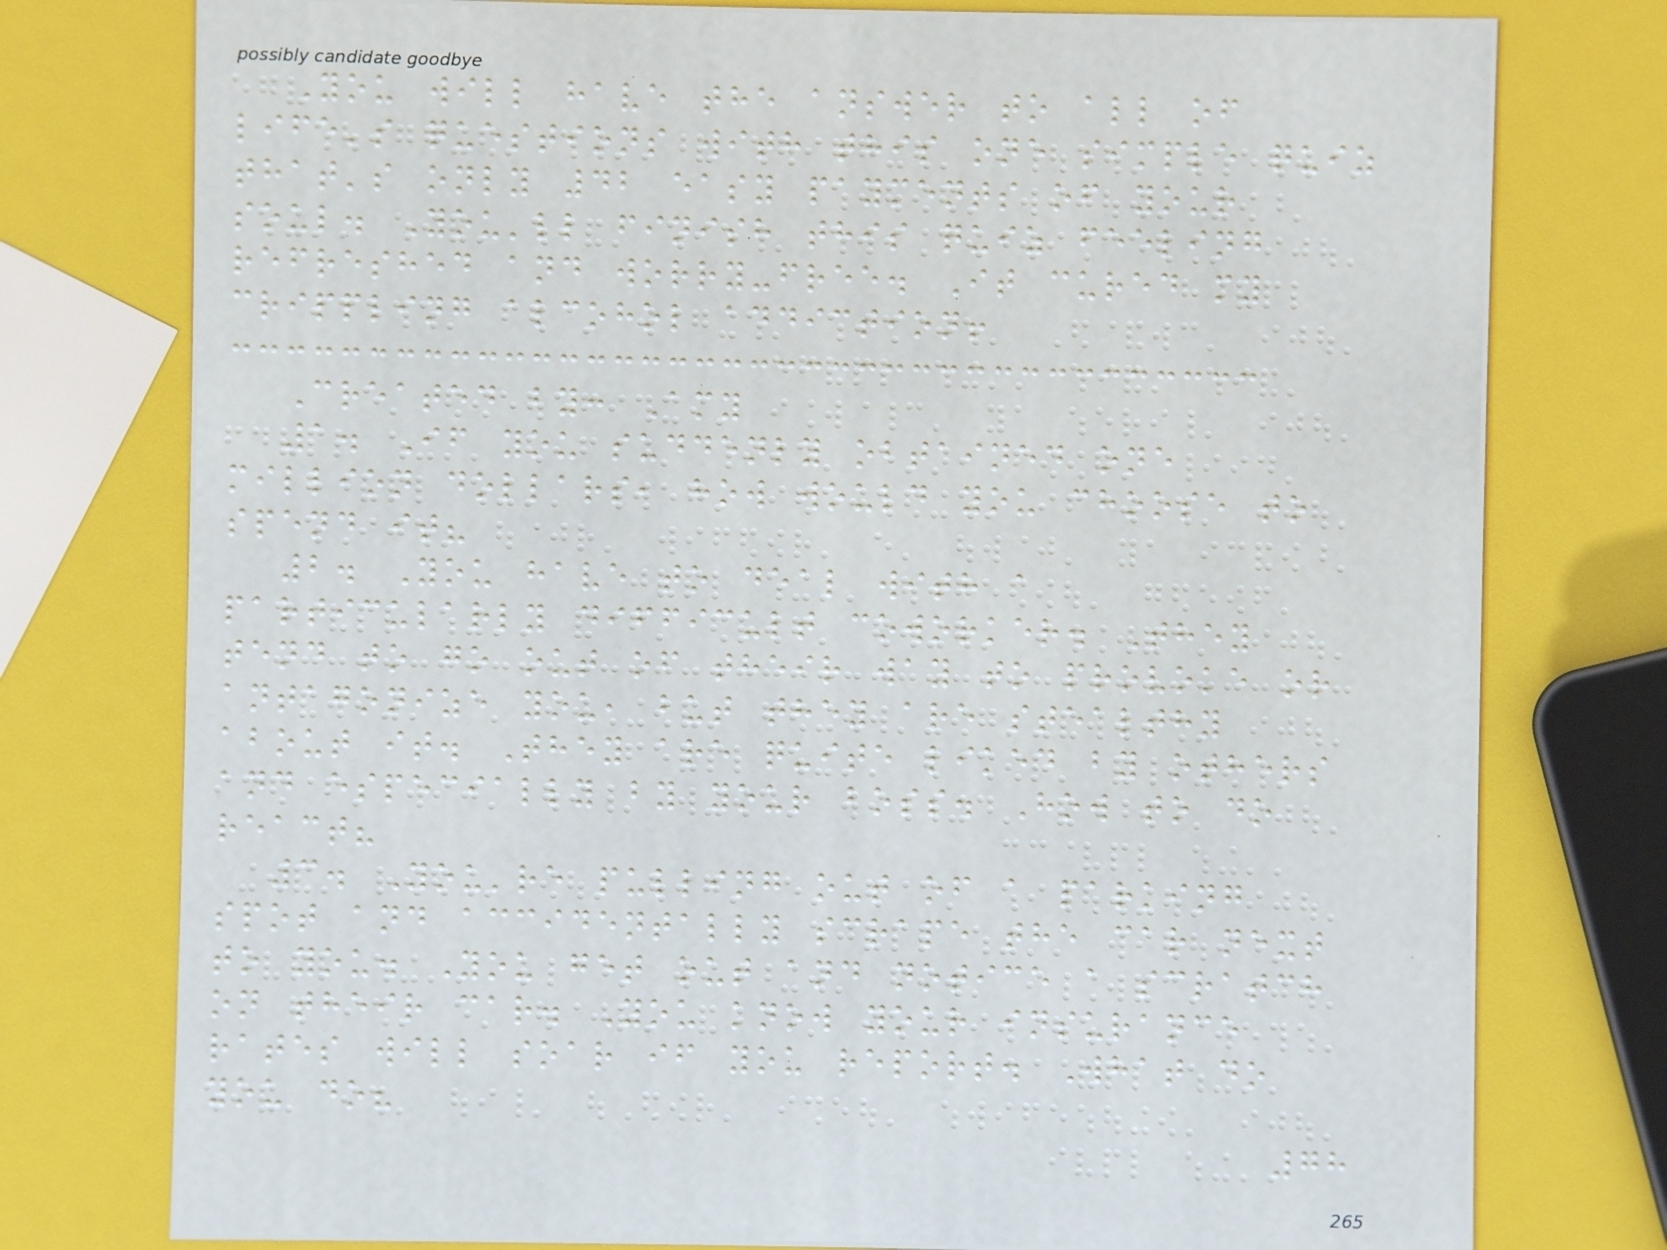You will have the answer to all of
life's questions with this one simple quiz
that's only 42 easy payments of your
soul. You'll finish this quiz feeling
refreshed and worry-free. It cured my
crippling alcohol addiction!
Created by: Amy
1. If you suddenly obtained one
million dollars, how would you choose to
spend it?
2. You have to deal with a
particularly difficult coworker. They
tend to go out of their way to provoke or
antagonize you, but they are stealthy
about it. They are quite liked by others
and especially by your boss. How to do
react?
3. You're pulling out of a parking
spot and accidentally scrape the car next
to you. You get out and notice a scratch
on their car. You know your insurance
rates will soar if you report. What do
you do?
78
